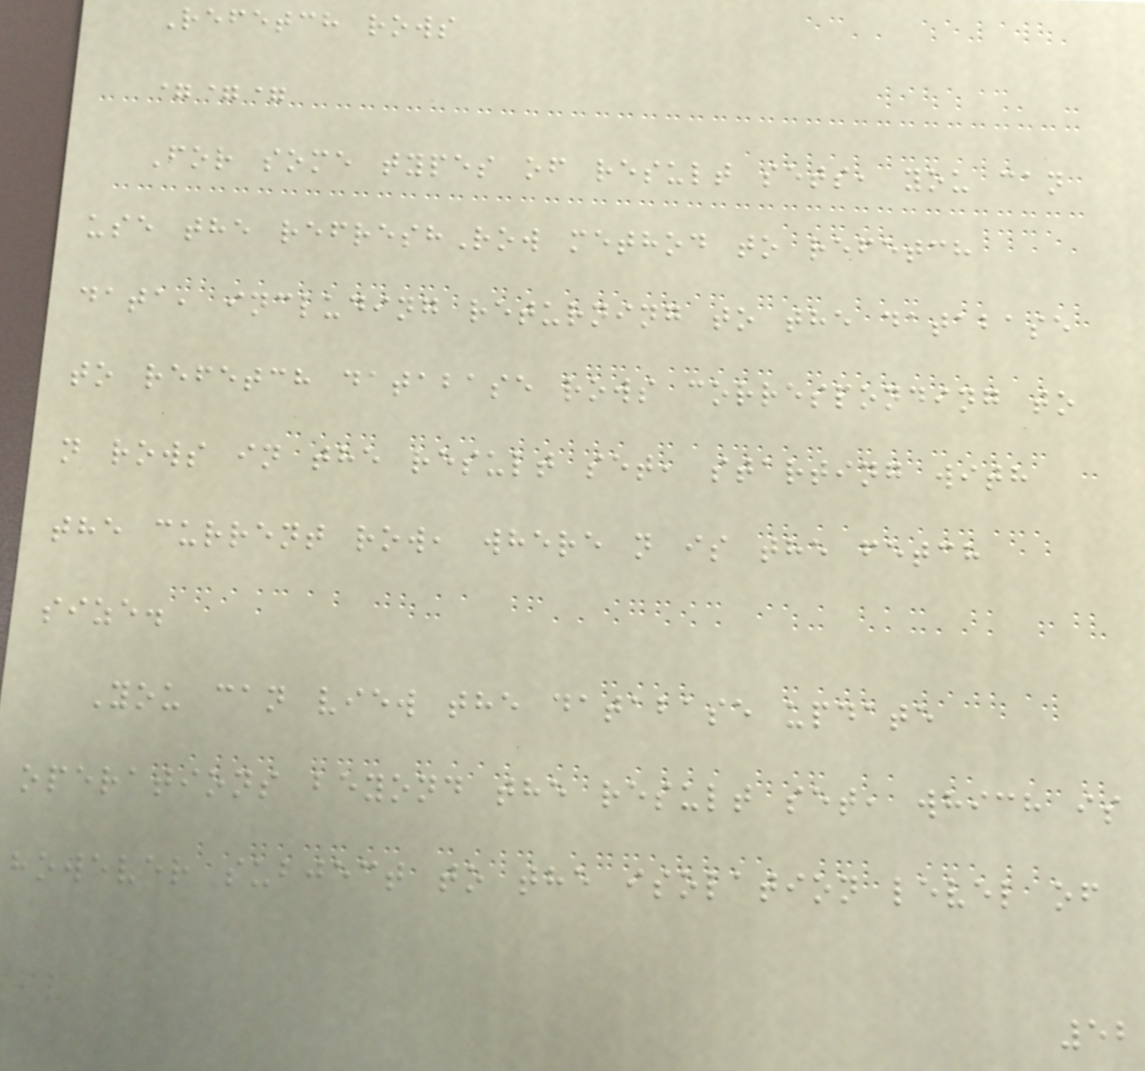Refetch rows
===
For some types of result sets, you can
use the refreshRow method to refetch
data, including returning to the database
to refetch database rows corresponding to
n rows in the result set, starting with
the current row, where n is the fetch
size.
You can view the database update
operations beyond the result set, which is
however subject to the isolation level of
52
